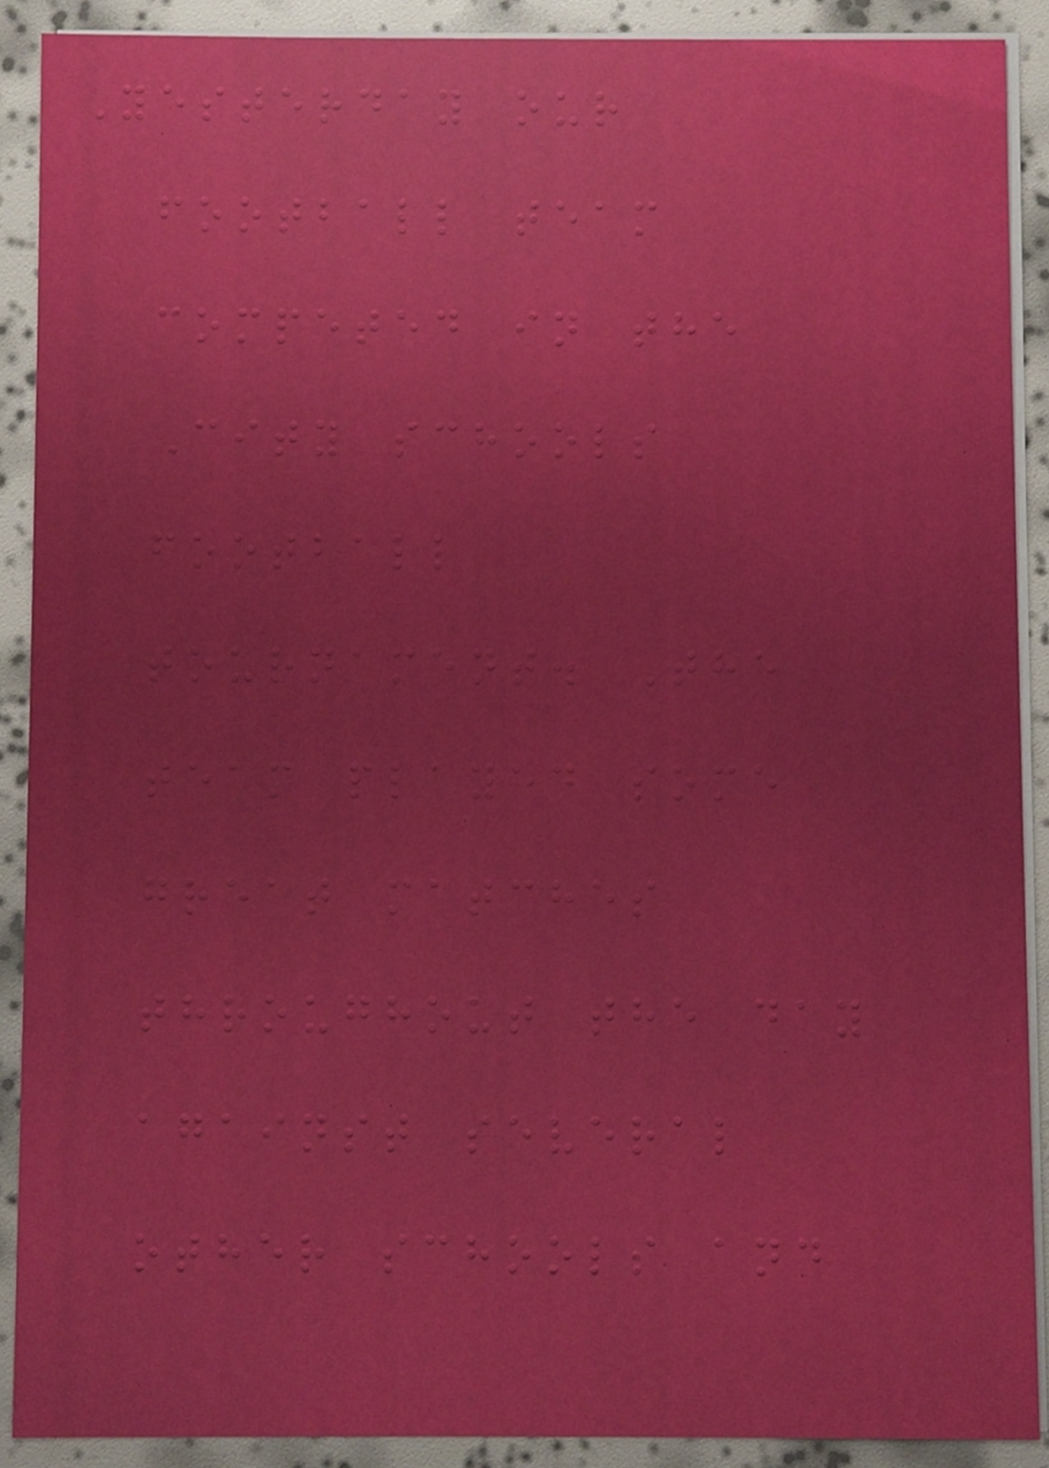Yesterday our
football team
competed in the
City schools
football
tournament. The
team played some
great matches
throughout the day
against several
other schools and
